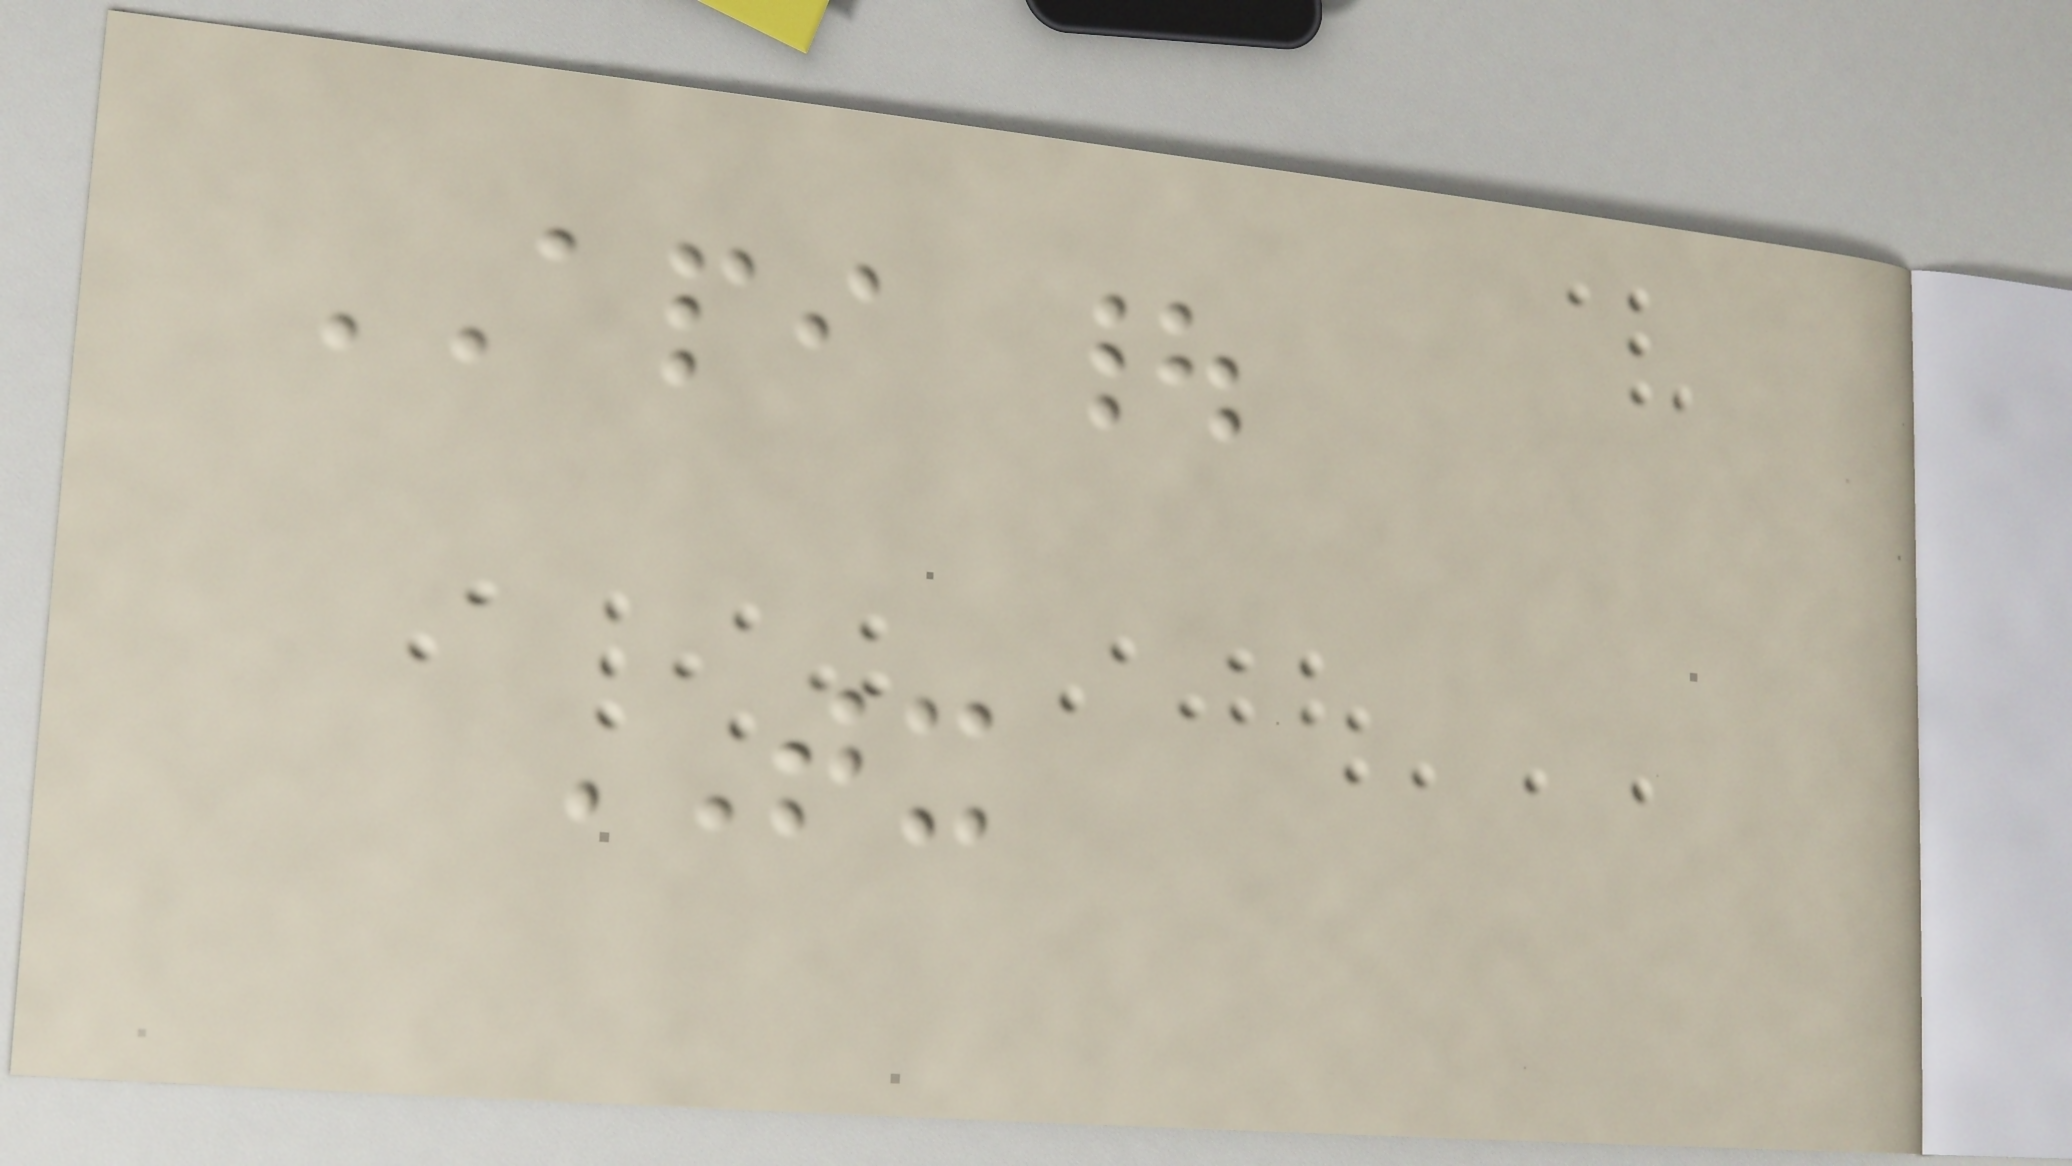API |
TX
